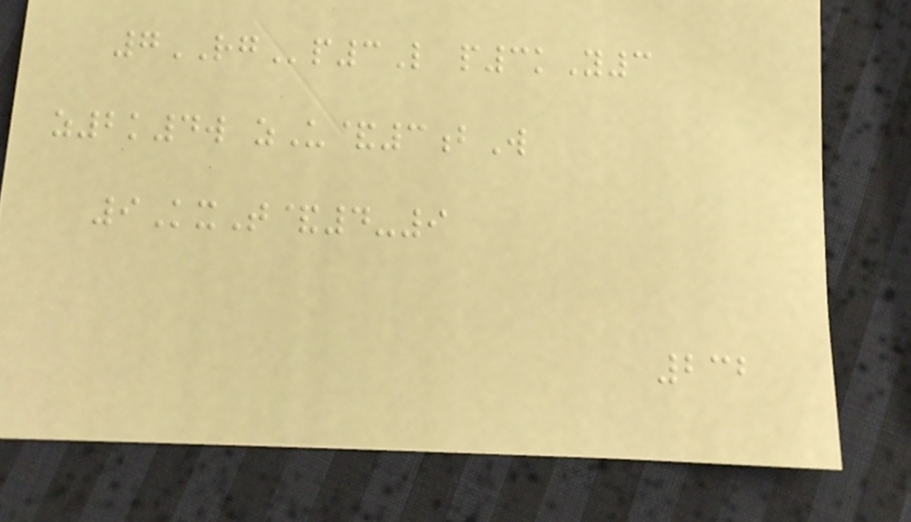7RGp3L p3kY3
z2k4w zU&3bW
9KxT&4-9
232
